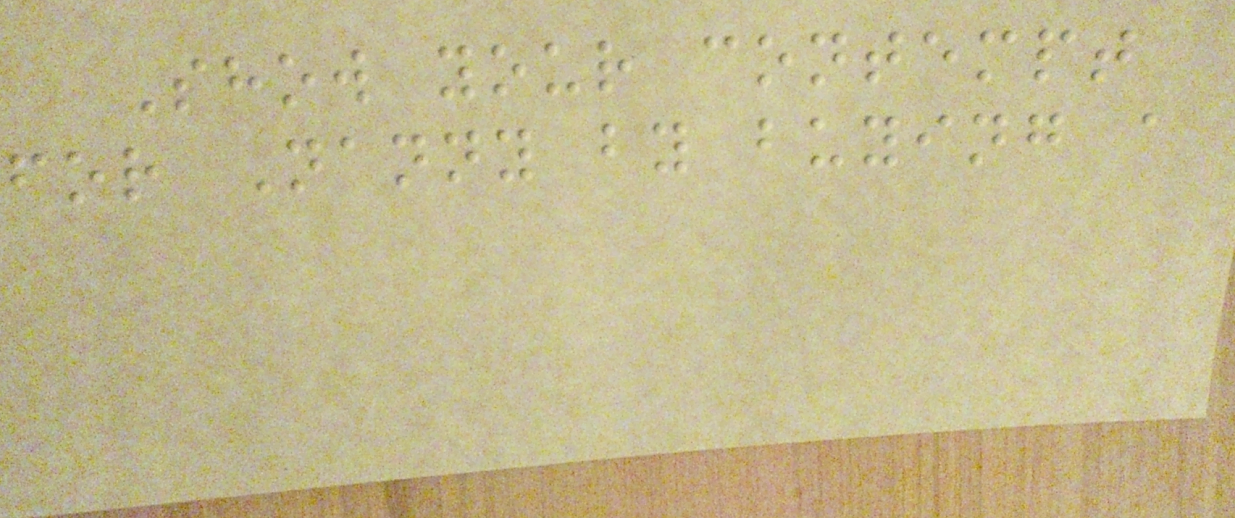Show your contempt
for Nanny by buying a
